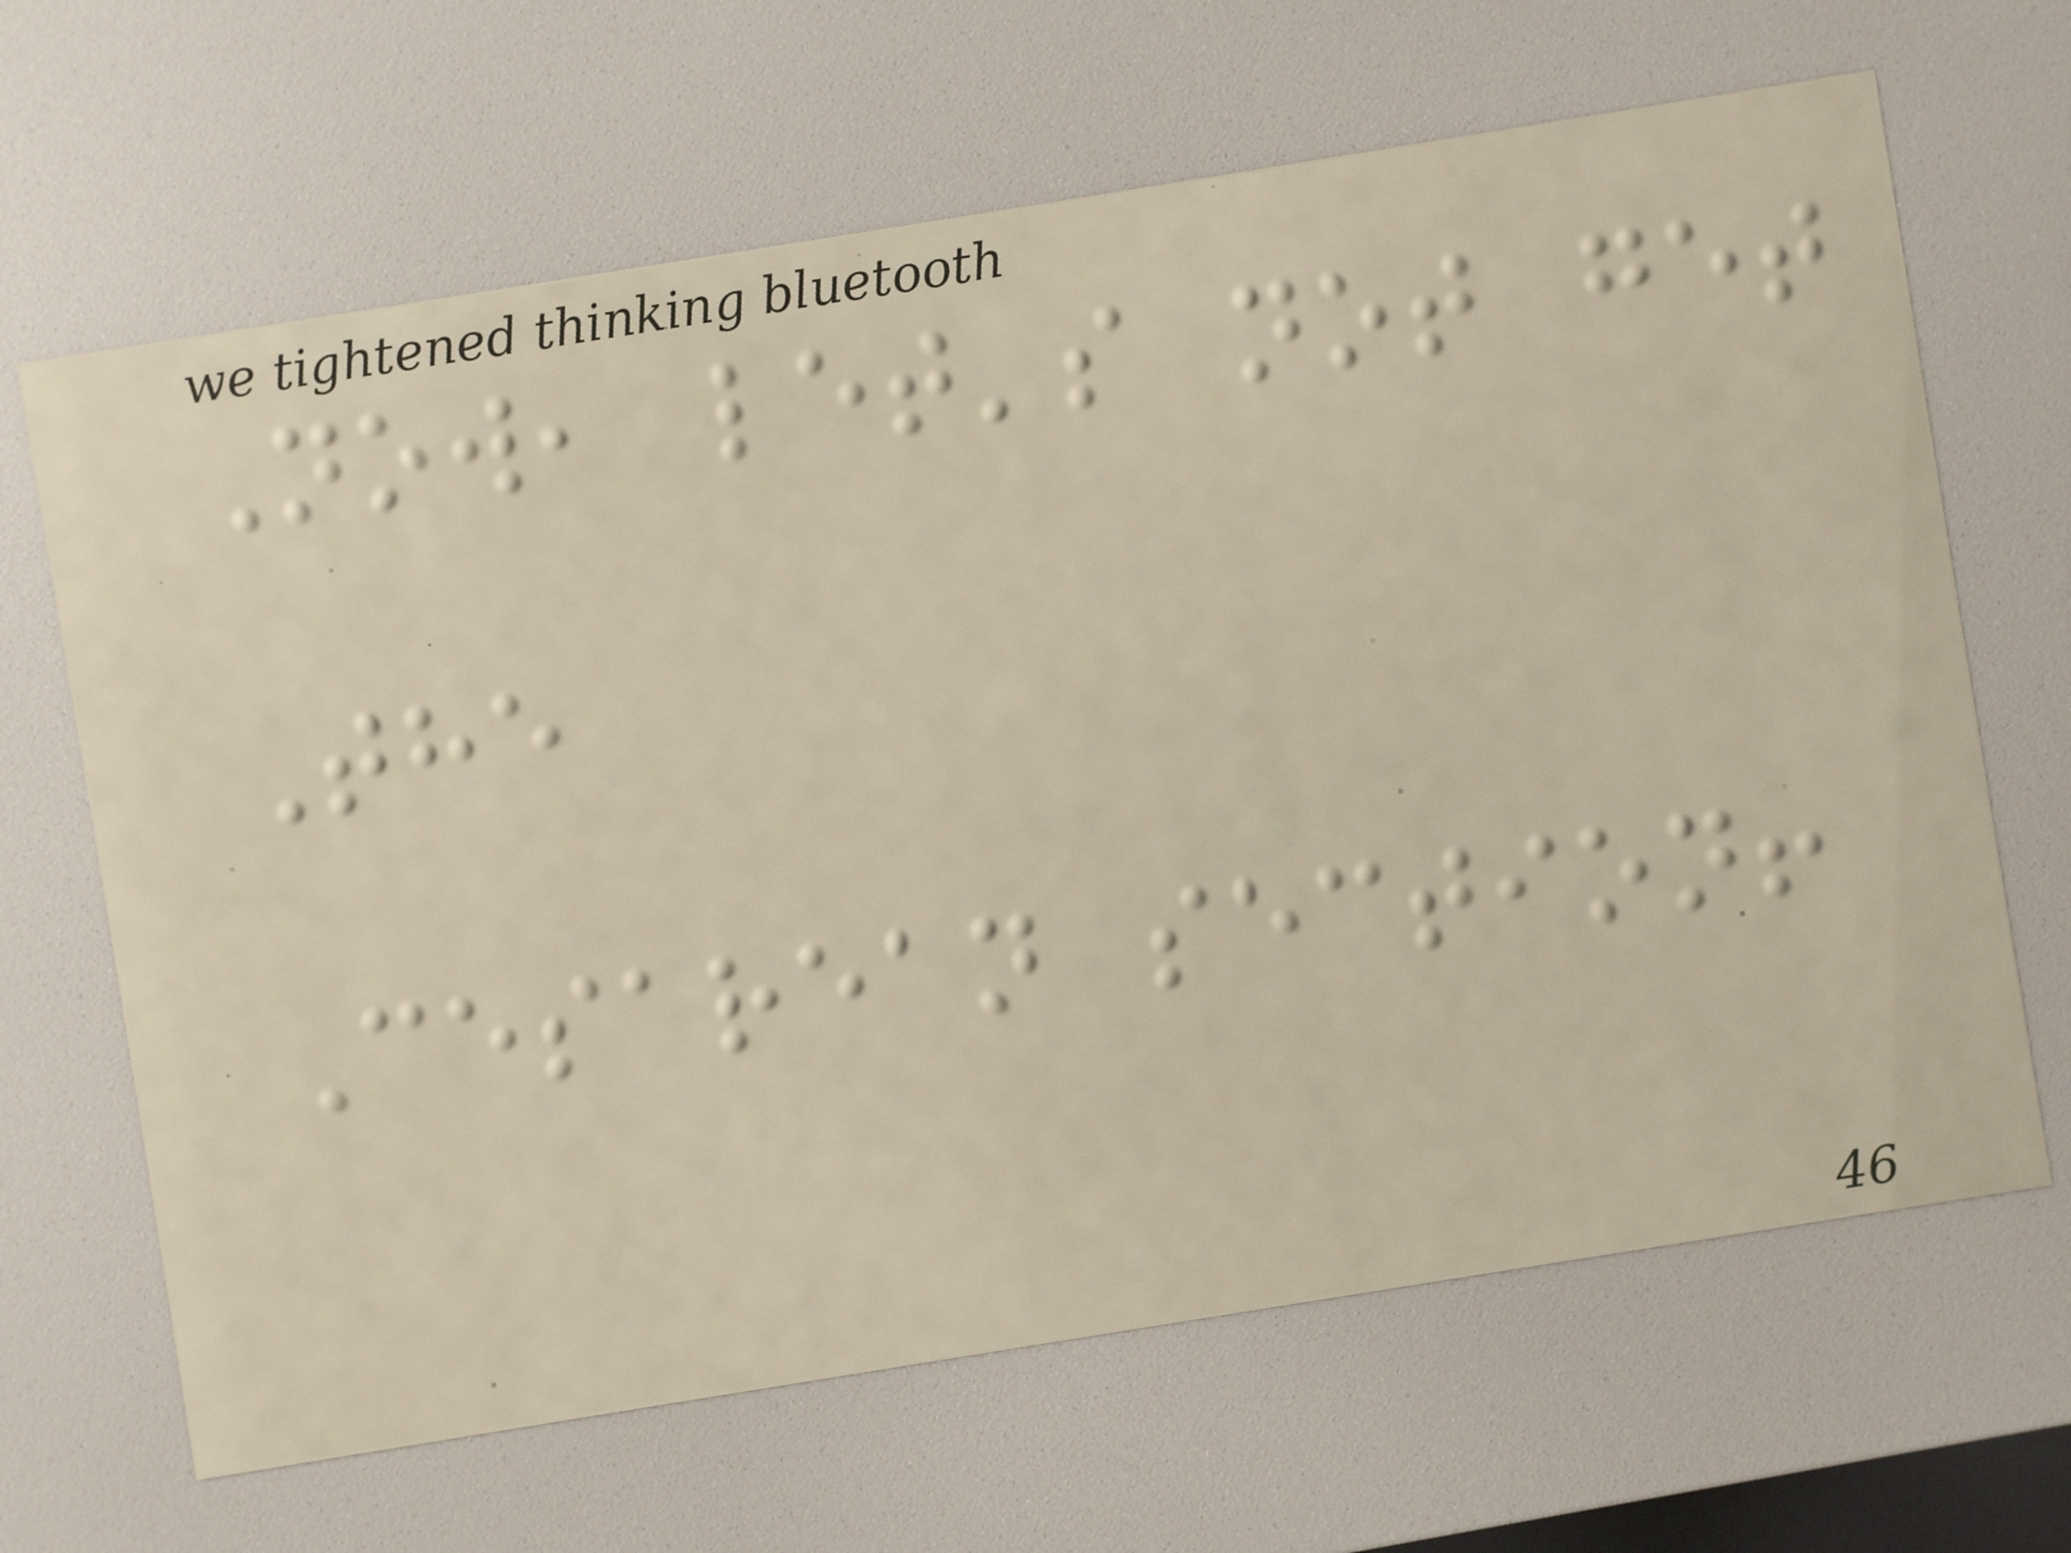Now, let's not get
The
Cesarean section!
